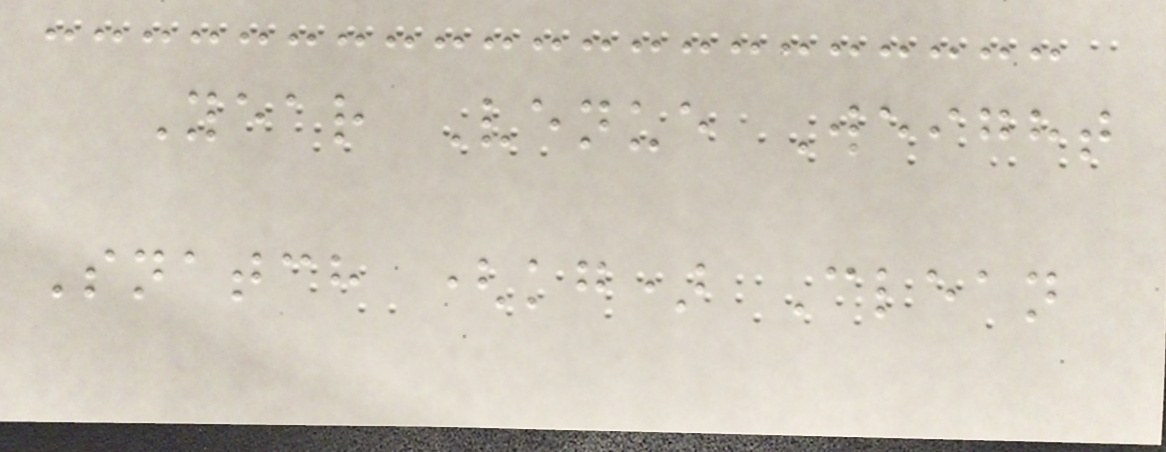Year Venue Weight
Snatch (kg) Clean
